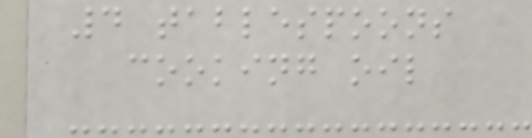4 tablespoons
cooking oil
